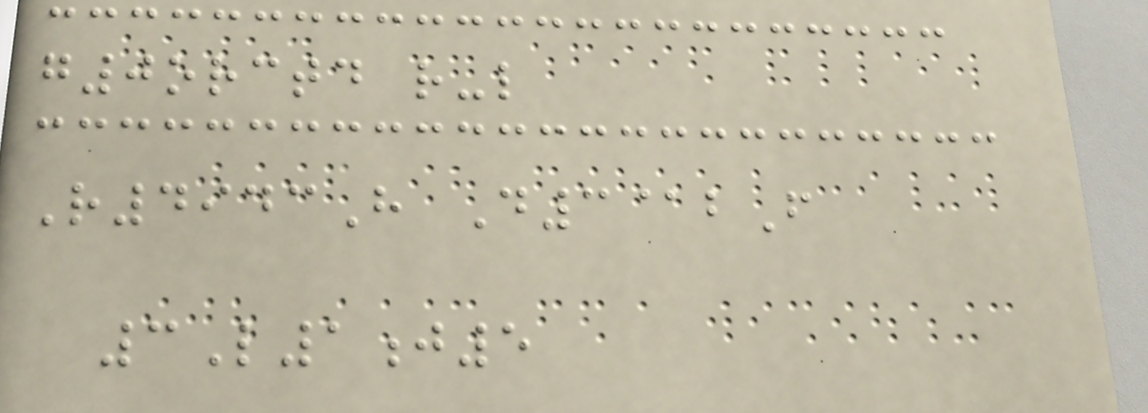g0orctd r-l
R4943H D3@bF
3L1j5
